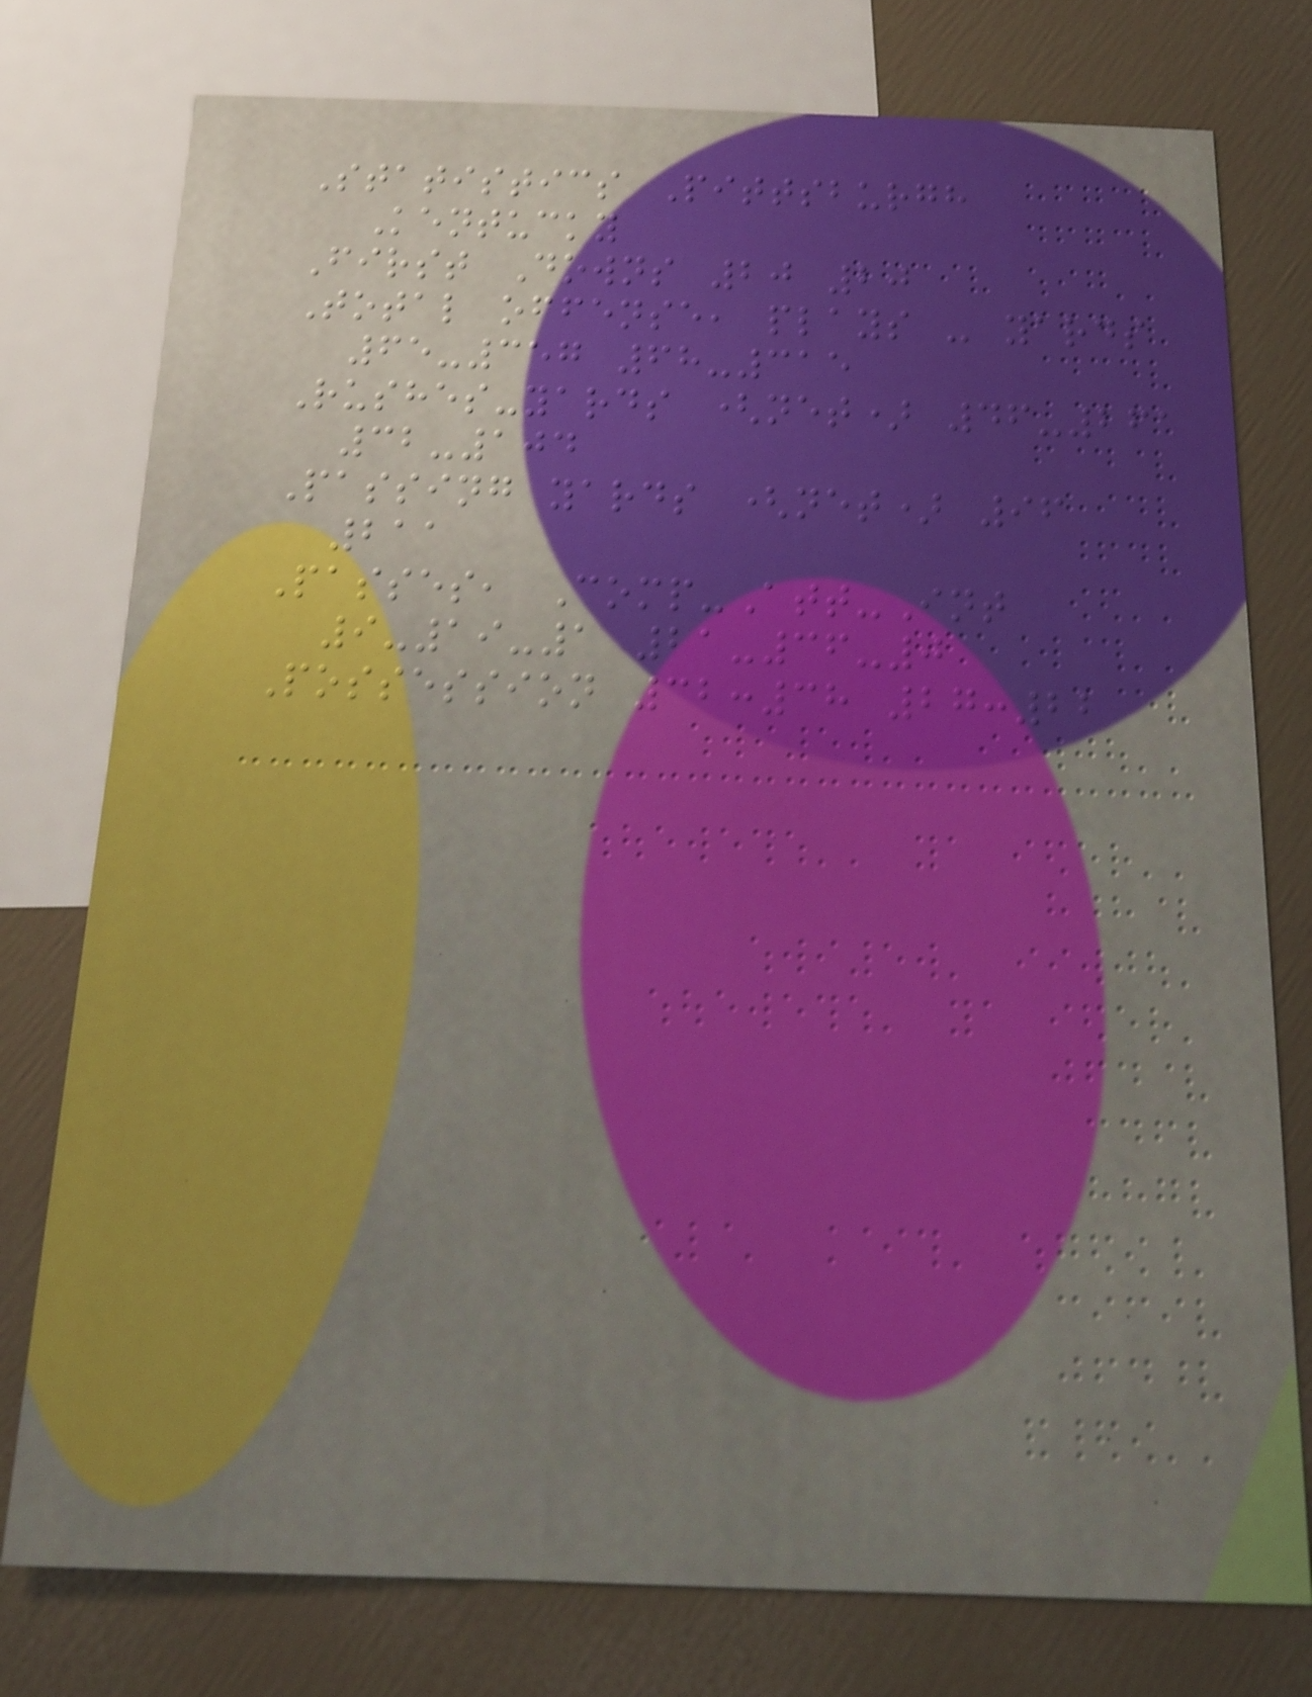Statistics Pittsburgh
Kentucky
First Downs 20 20
Total offense, plays - yards
65-357 68-315
Rushes-yards (net) 46-261
32-104
Passing yards (net) 96
211
Passes, Comp-Att-Int
9-19-1 21-36-0
Possession 32:38 27:22
